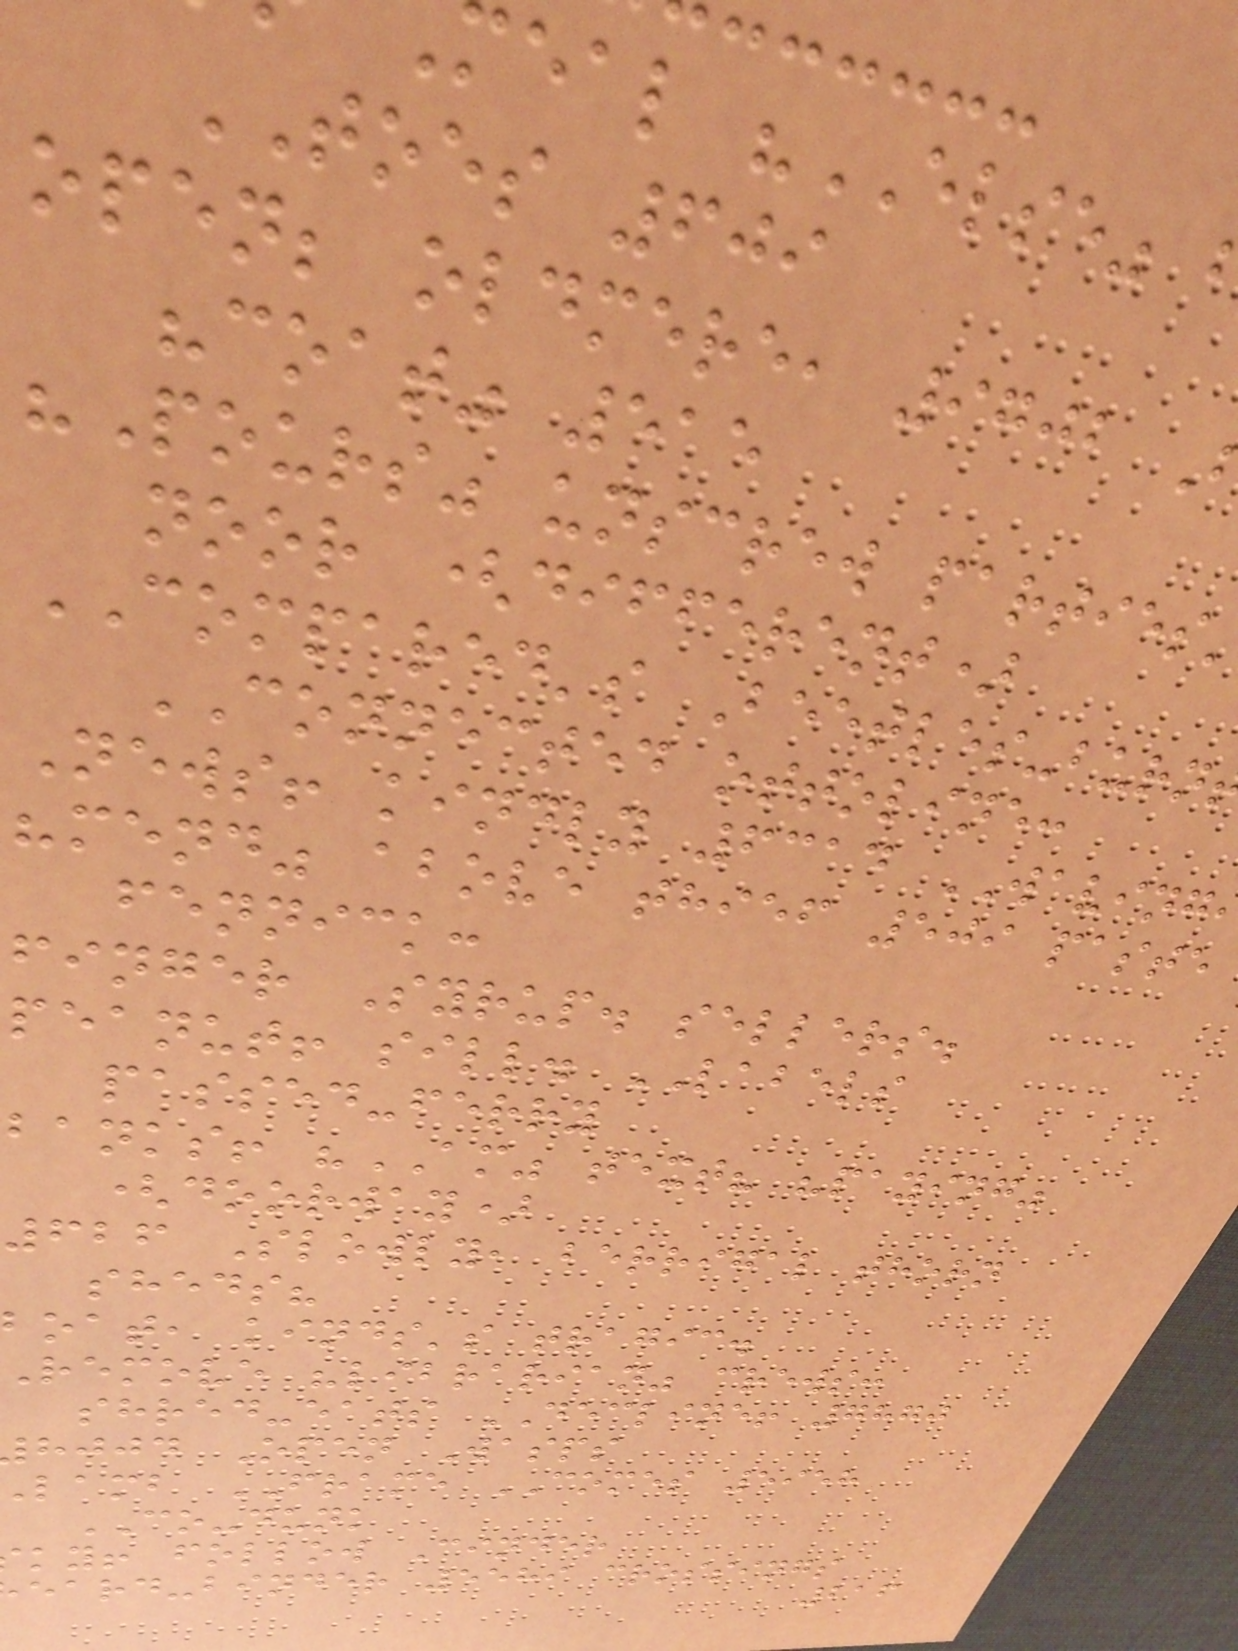meal "ELSE"
TOES 609
open; oldmere, 9702
"coat" 515
"Pours" unscrew parties
noor (different)
COMPARED's Beetles-burn
CONNECTED ottoline:
News! kindly 6314 WAVING
"mend" above thief 509 paste
fennick:
finger Syrup. sellers.
peanut! sill. LABELS
passed-ferry
banks! "AM" text? "paying"
(doorway)
626 Slowly, berrigal thorn
sheds?
boat, kinds's tragic.
remove "librarian" crews:
shred-eats DECLINE! 7870
hjjd Open Wasps
lamb FRAME COMES 5958
CO-dunk
ky! follow Cinder
eard-binder 5589 crossings
216
